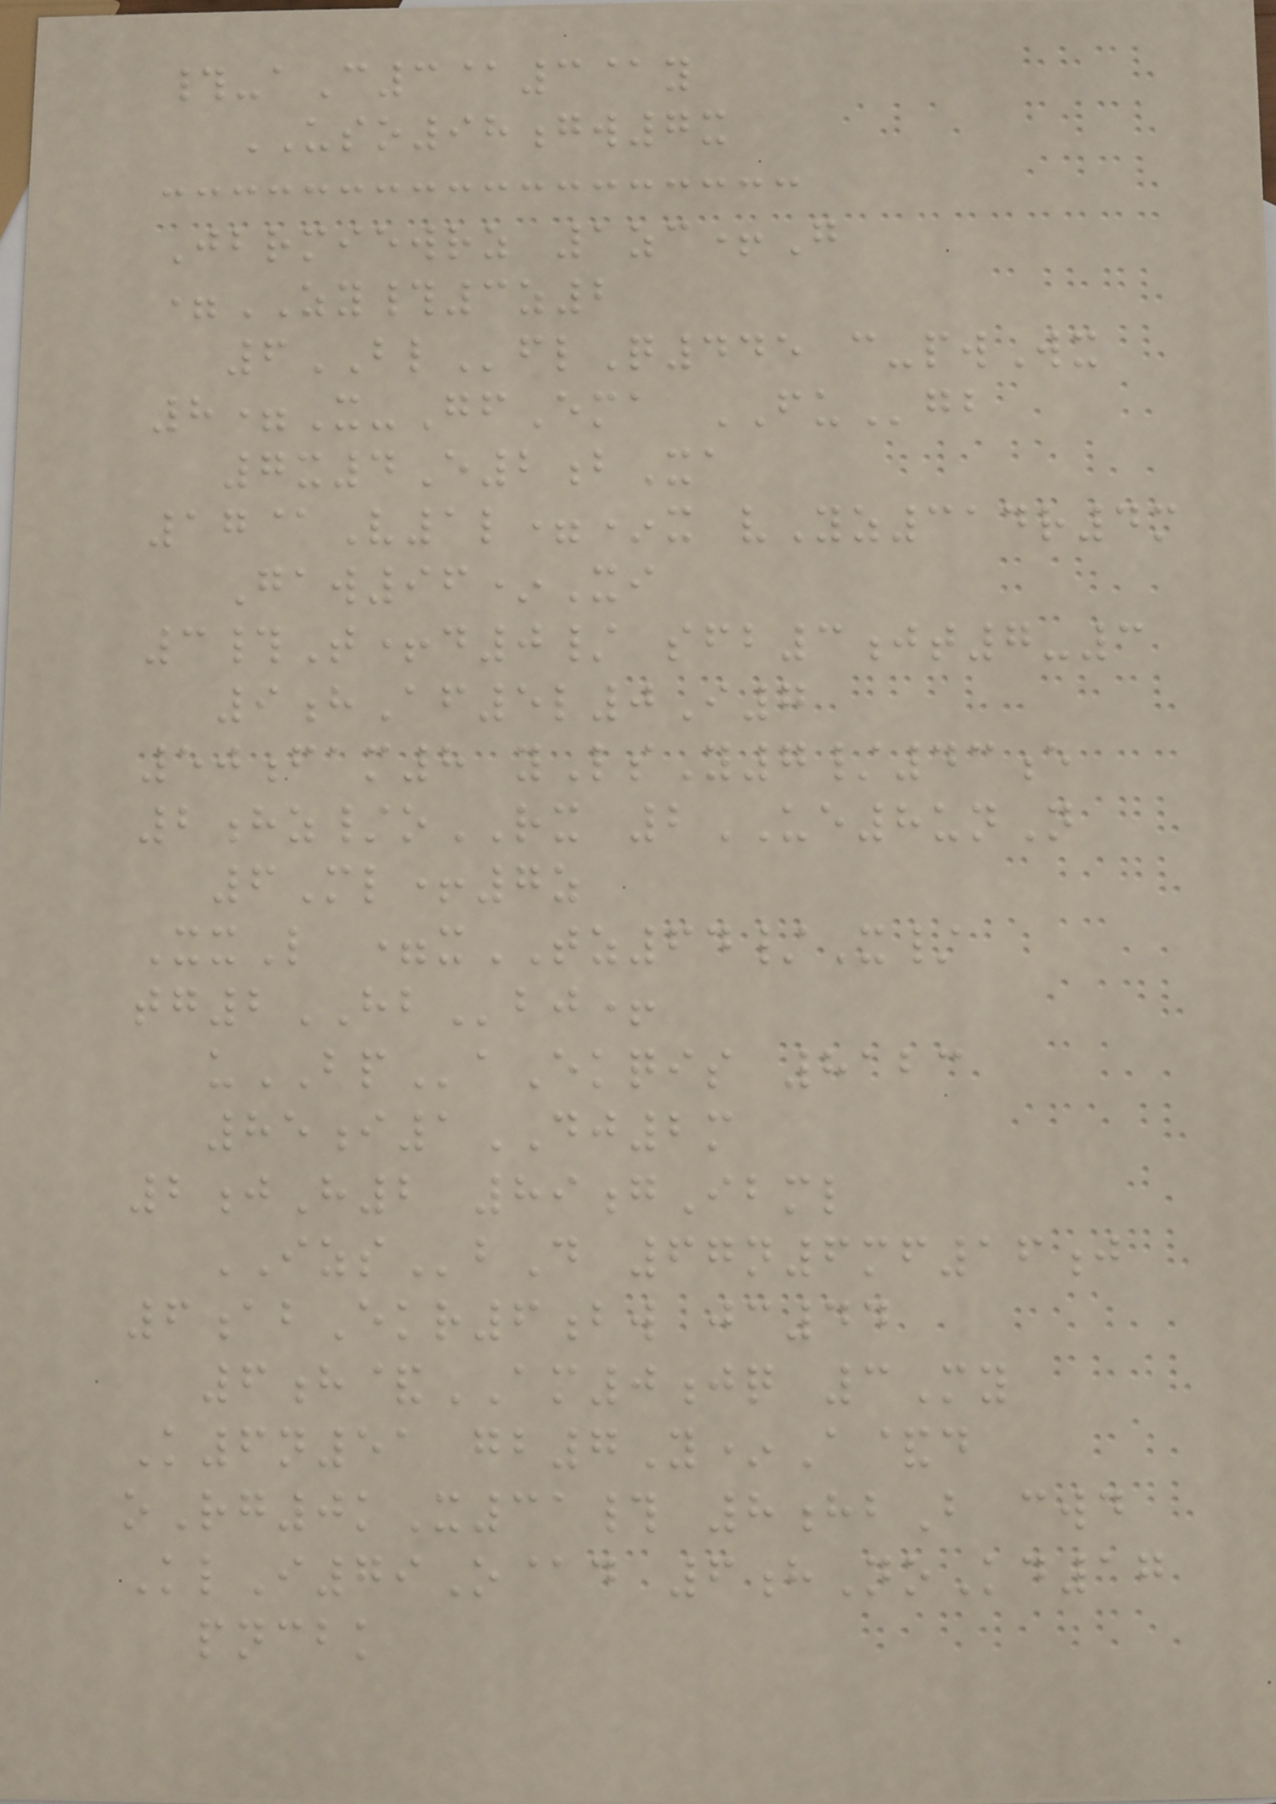#-aC3@3@y
USO98gw7x
Jbrmiewrz 1zc+G
=ZY#3z2
6BLflQ445 c-pwWx
8=X-GfEma FUgb
7x4E2bXa
17@V1l=*x vYz314r4m
Gaw96*Xi
3#T+d0/ sfb3jt7-3
9hAf5l0I7
50fam8 yLsY7/43e
2hz/oRX 2UE8unN
6Ml+7z
XxL =xTZ64/X/
tg2HBbj+
uBPaEkqis 8123
85i1DJ2m
2jH2 89gIbml
IZSbD 67n6mf16j
6abEkr6bw jc44
6h&AM0jq 3My
K6n51 gb7Y*A&d
oRg0kX31# 8hbB cwd
KlI79O@d 6hNoKd17
pncbk
